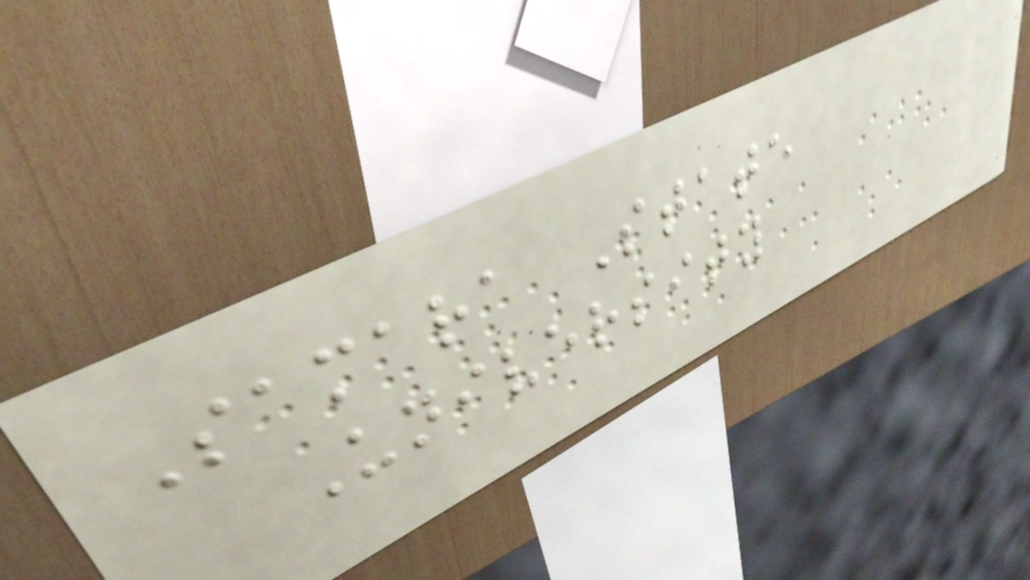Samara State
University
